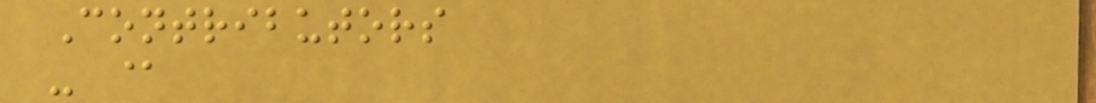Contributors
- @
